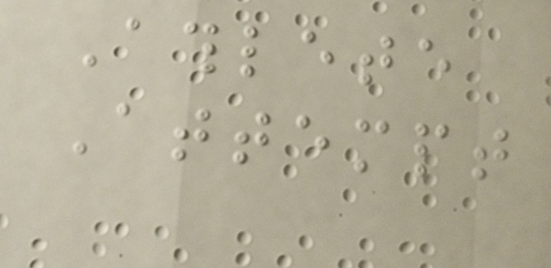Athlete
Attempt
